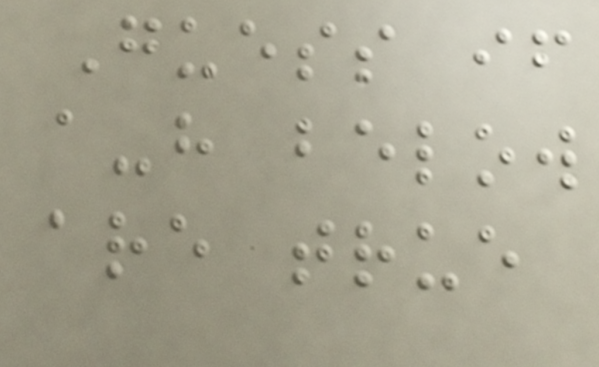Guess if
a-h below
are true
